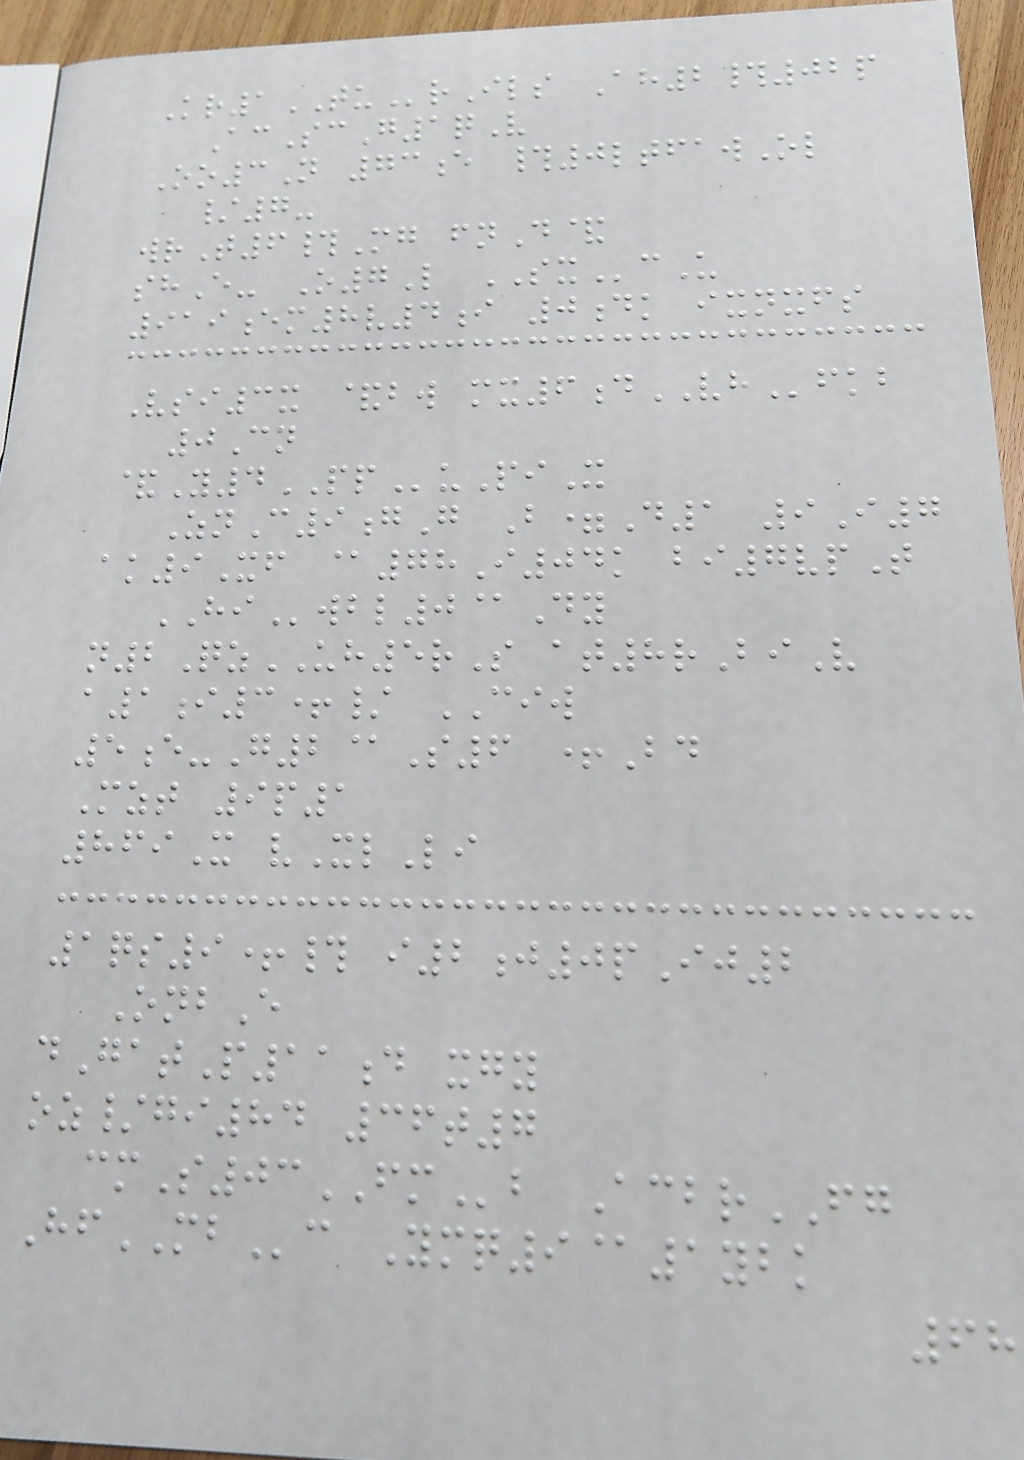Kr1TUrIls Ah2#02p
AcScG1qV
Oo3N 73e #0ltfawOl
/7-
wrT6#Mg fnD&
shE- O7L SXcU
919em8v4i 0dk ixnxfs
Vsi3x &bw mx6dVHfkb
0Cn
&Y4PPuPiX
ZnC9gG B=D1 9I7
ak9Xf @78I04k bi7vpT
HIwbl0@Dy
n2QzUH5rS at8rBiV
a1i3+/ CIW
5e-G2@S6 +Bd
Mzt 9p1
869X vXlLi
1qs9+# i2j0pIj2
OnbE
dGatP11d xgy
oz/gi84 36t7
cmS03FMb AcbrFG
HfMBc Ymq9@1ybk
68
